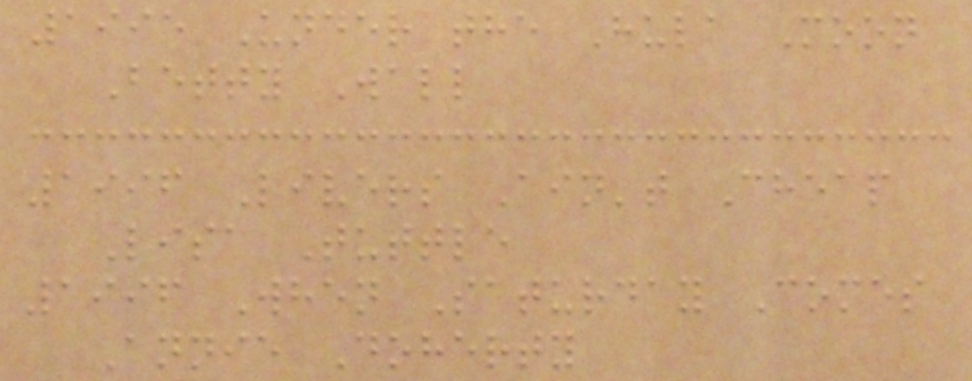1995 Under the Hula Moon
Betty Wall
1996 Livers Ain't Cheap
Lisa Tuttle
1996 When Saturday Comes
Annie Doherty
